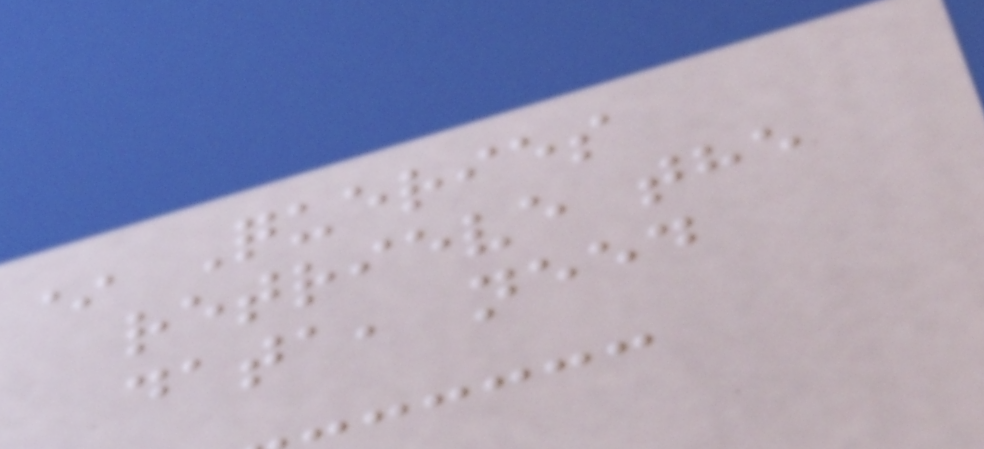* Queries
retrieve the
data, need
